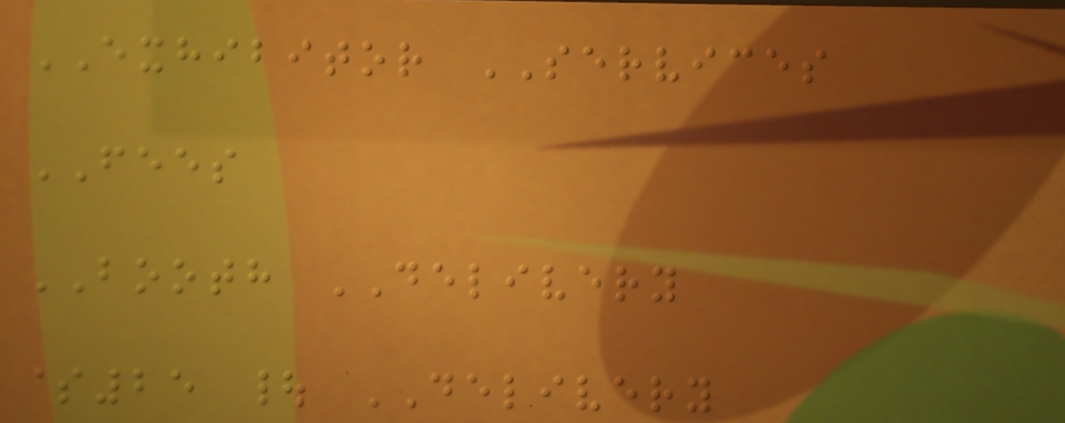EXHIBITOR SERVICES
FEES
BOOTH DELIVERY
$25 | DELIVERY
